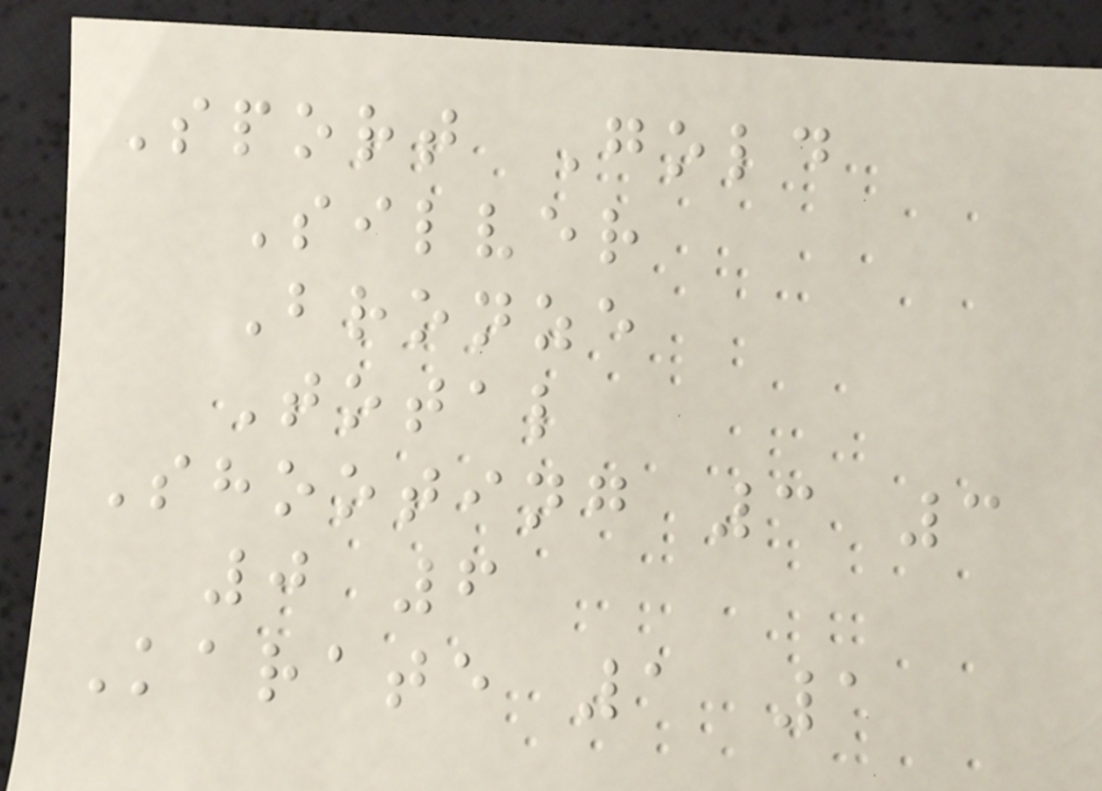Sport Gold
Silver
Bronze
Total
Shooting 3 3
0 6
Karate 1 1
